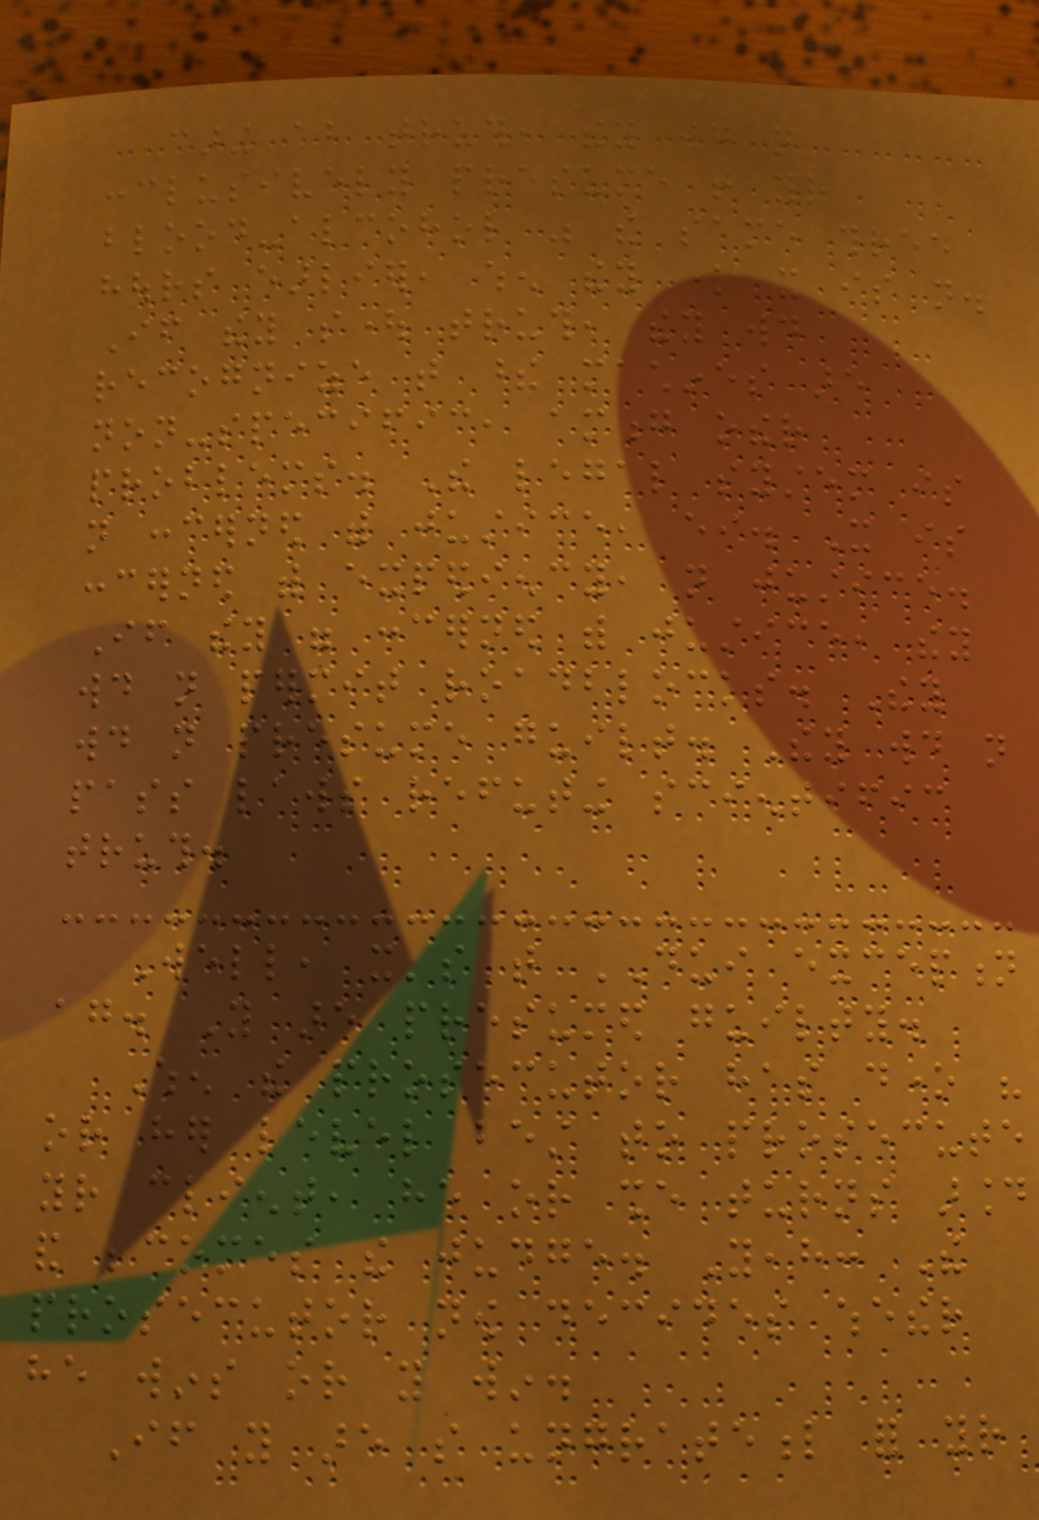caring about truth, they would not
conclusively presume that your
blood-alcohol was the same three
hours earlier, when they know it is not.
If they sought truth, they would
recognize that these machines are
non-specific, among other
problems. The legal system is
not concerned with justice, either. It is
concerned with expediency, not justice.
If they were concerned with justice, they
would not permit roadblocks. They
would not presume guilt. They would not
pass laws refuting scientific
truth.
Well, it's that DUI exception
again. You are presumed guilty.
When the prosecutor has done his
or her level best to prosecute
your client, he or she turns around
and becomes the judge. Yeah: The
prosecutor now decides whether
he wins or you win.
If you are so ungrateful for your
